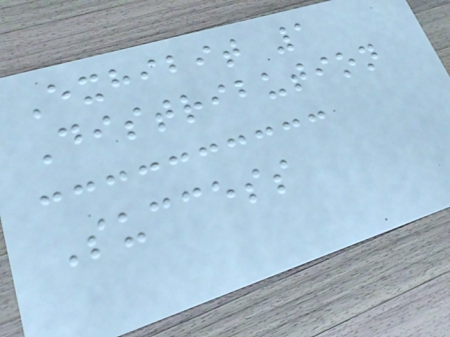Exhibit 1
Distribution
Success
